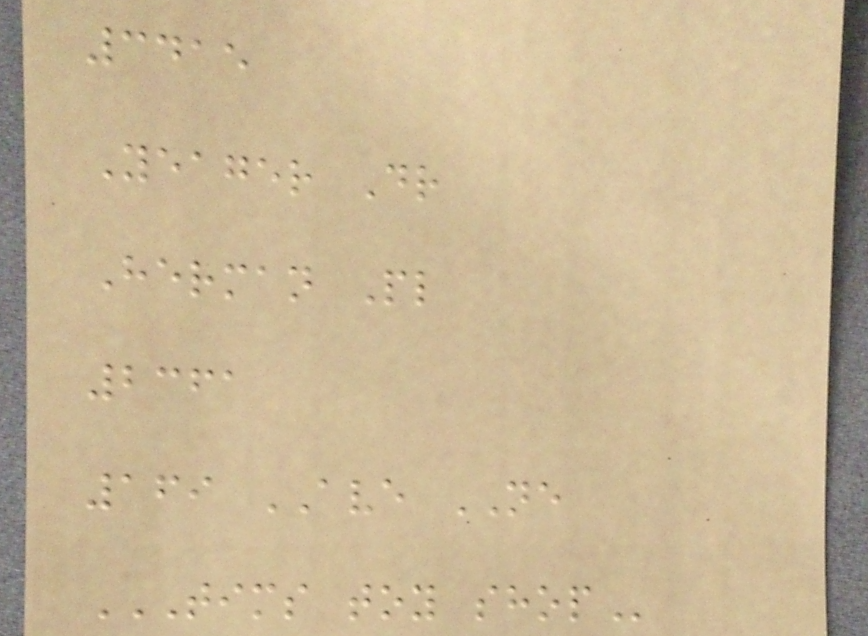3415
Yeager Dr
Herman Pl
2361
169 AVE NE
TIMS TOY SHOP
